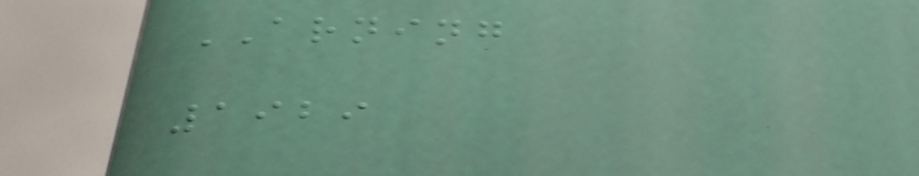ARNING
1929
